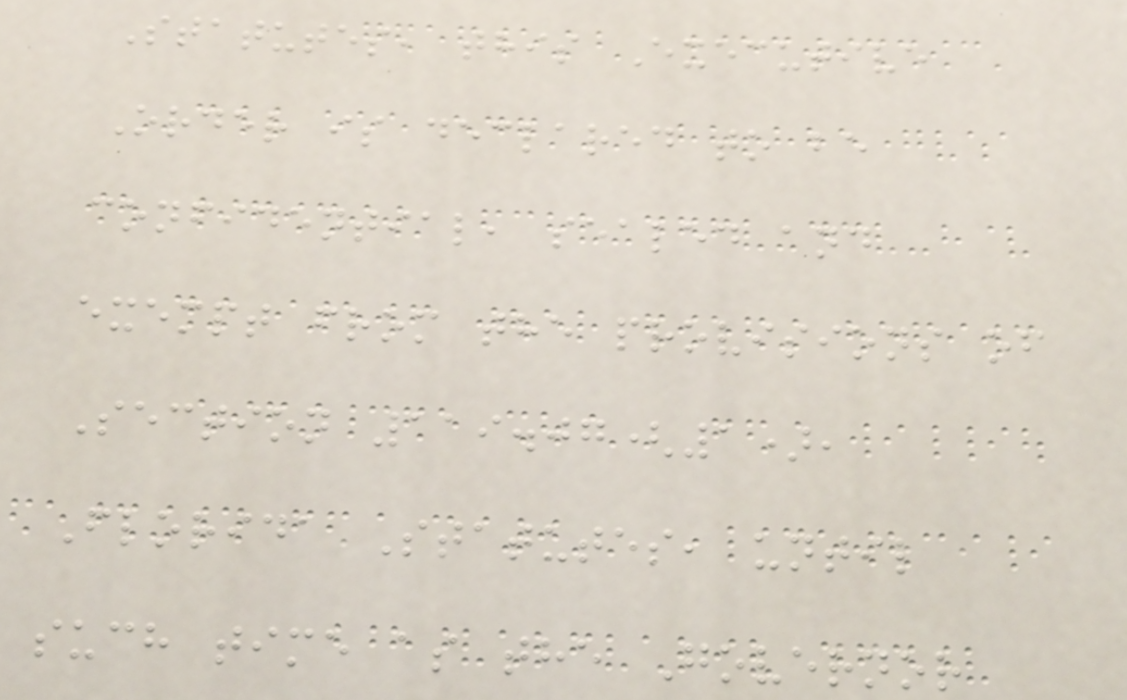Statutes, this Executive
Order is declared to be
confidential, sealed and
exempt from the provisions of
Section 119.07(1),
Florida Statutes, until
such time as the Governor
